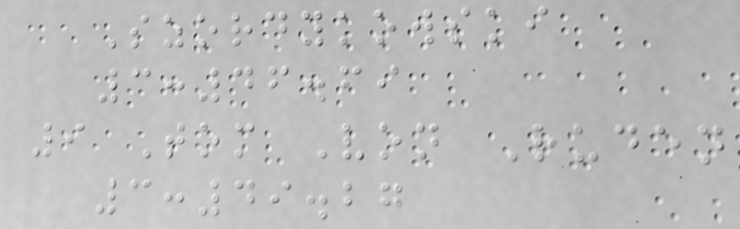Szordykowski
3:46.69
9 Tom Von Ruden
3:49.27
